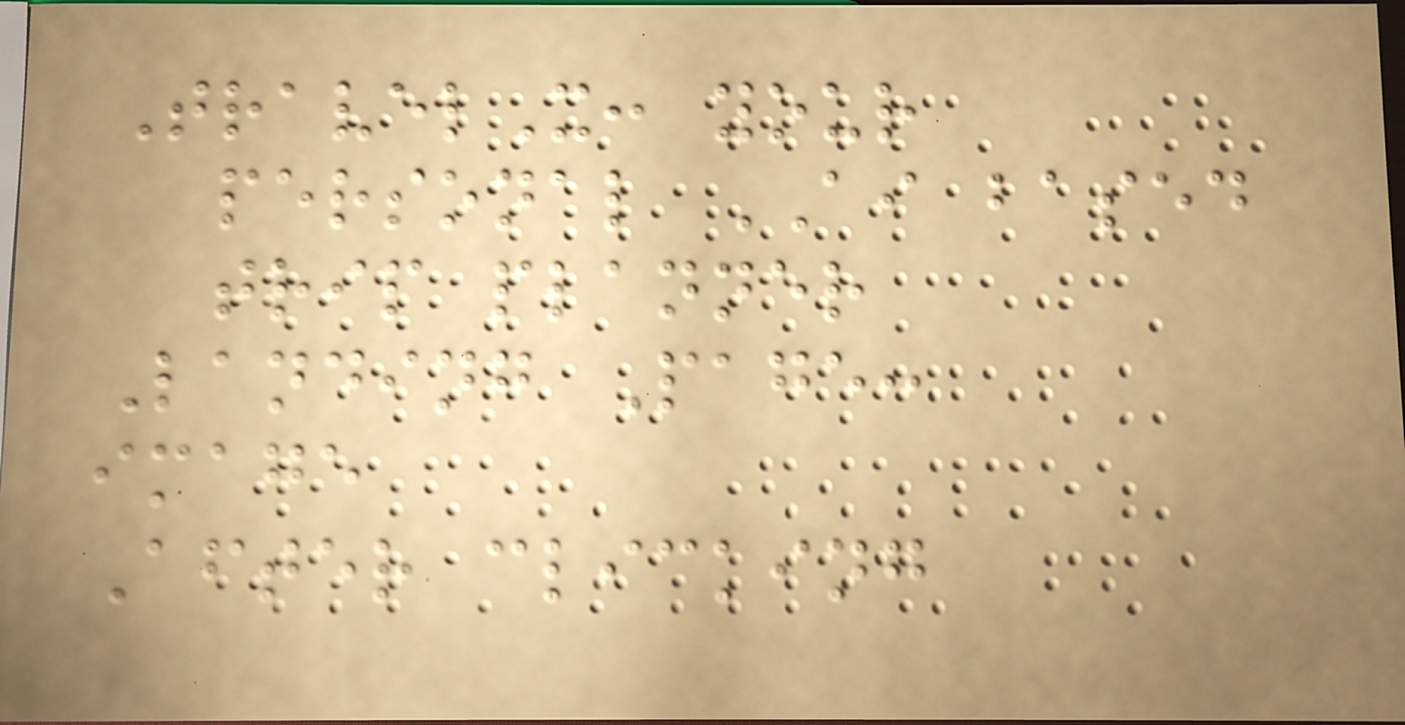TravelX: your
personal AI based
trip planner
Landing Page:
image
After clicking
